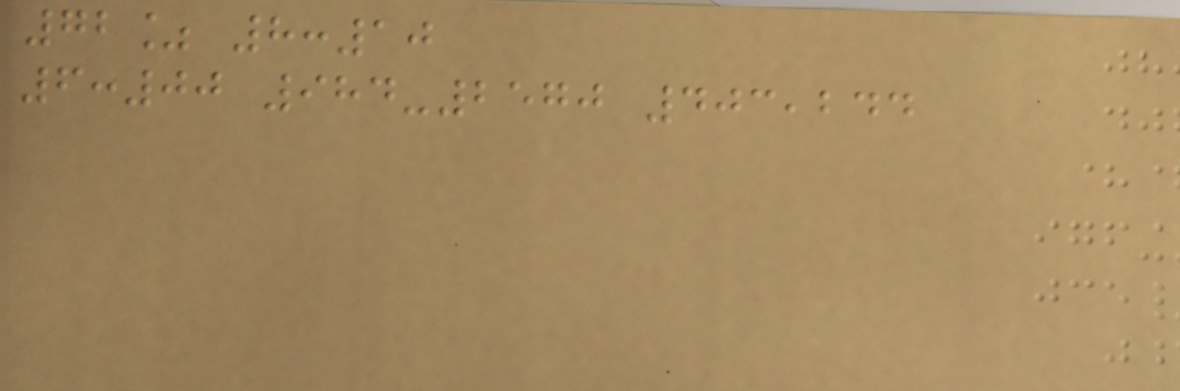72% 8:10
6:00 984-2570 403,244
